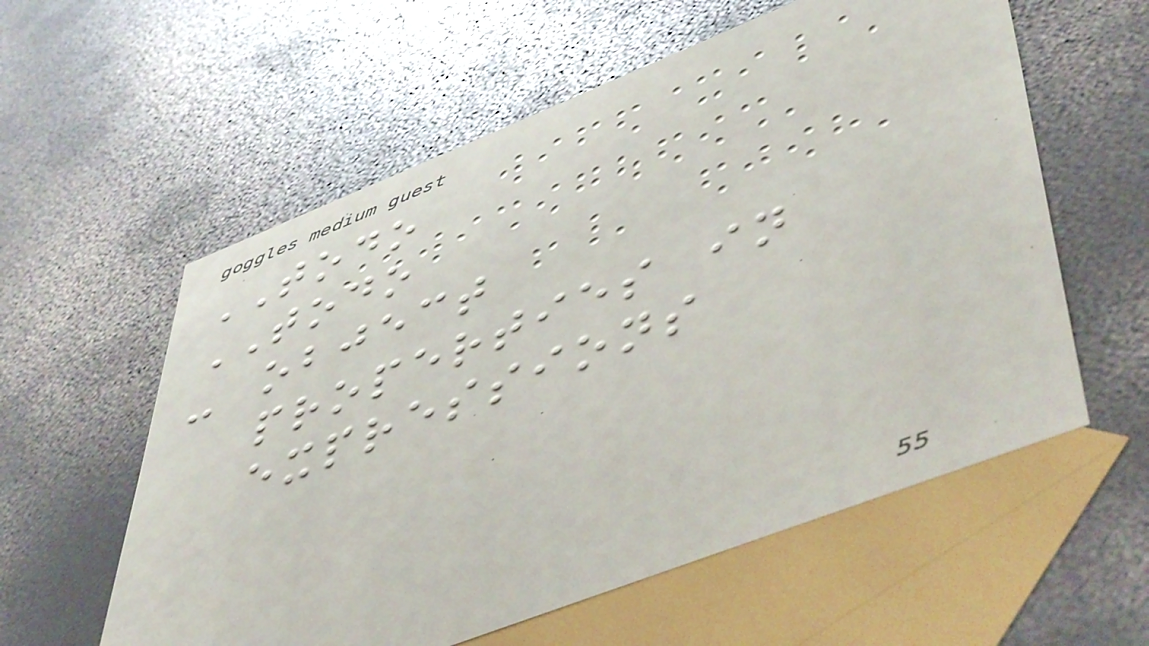TODO
TODO
- object
properties in
expressions
